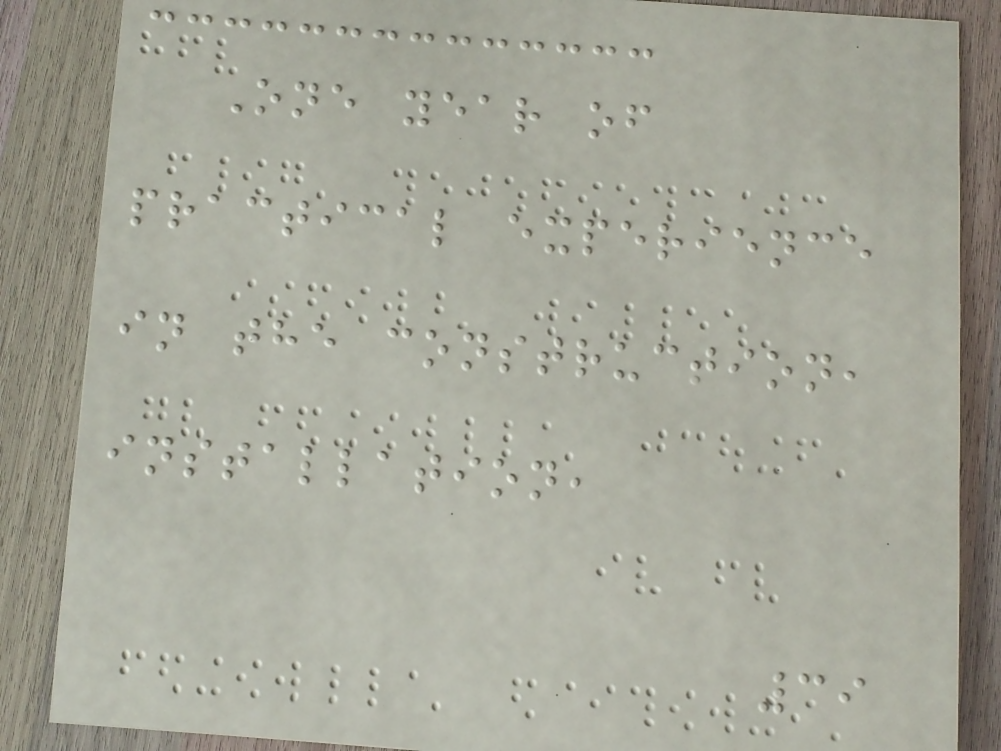One year of
practical experience
in the construction,
installation,
39
